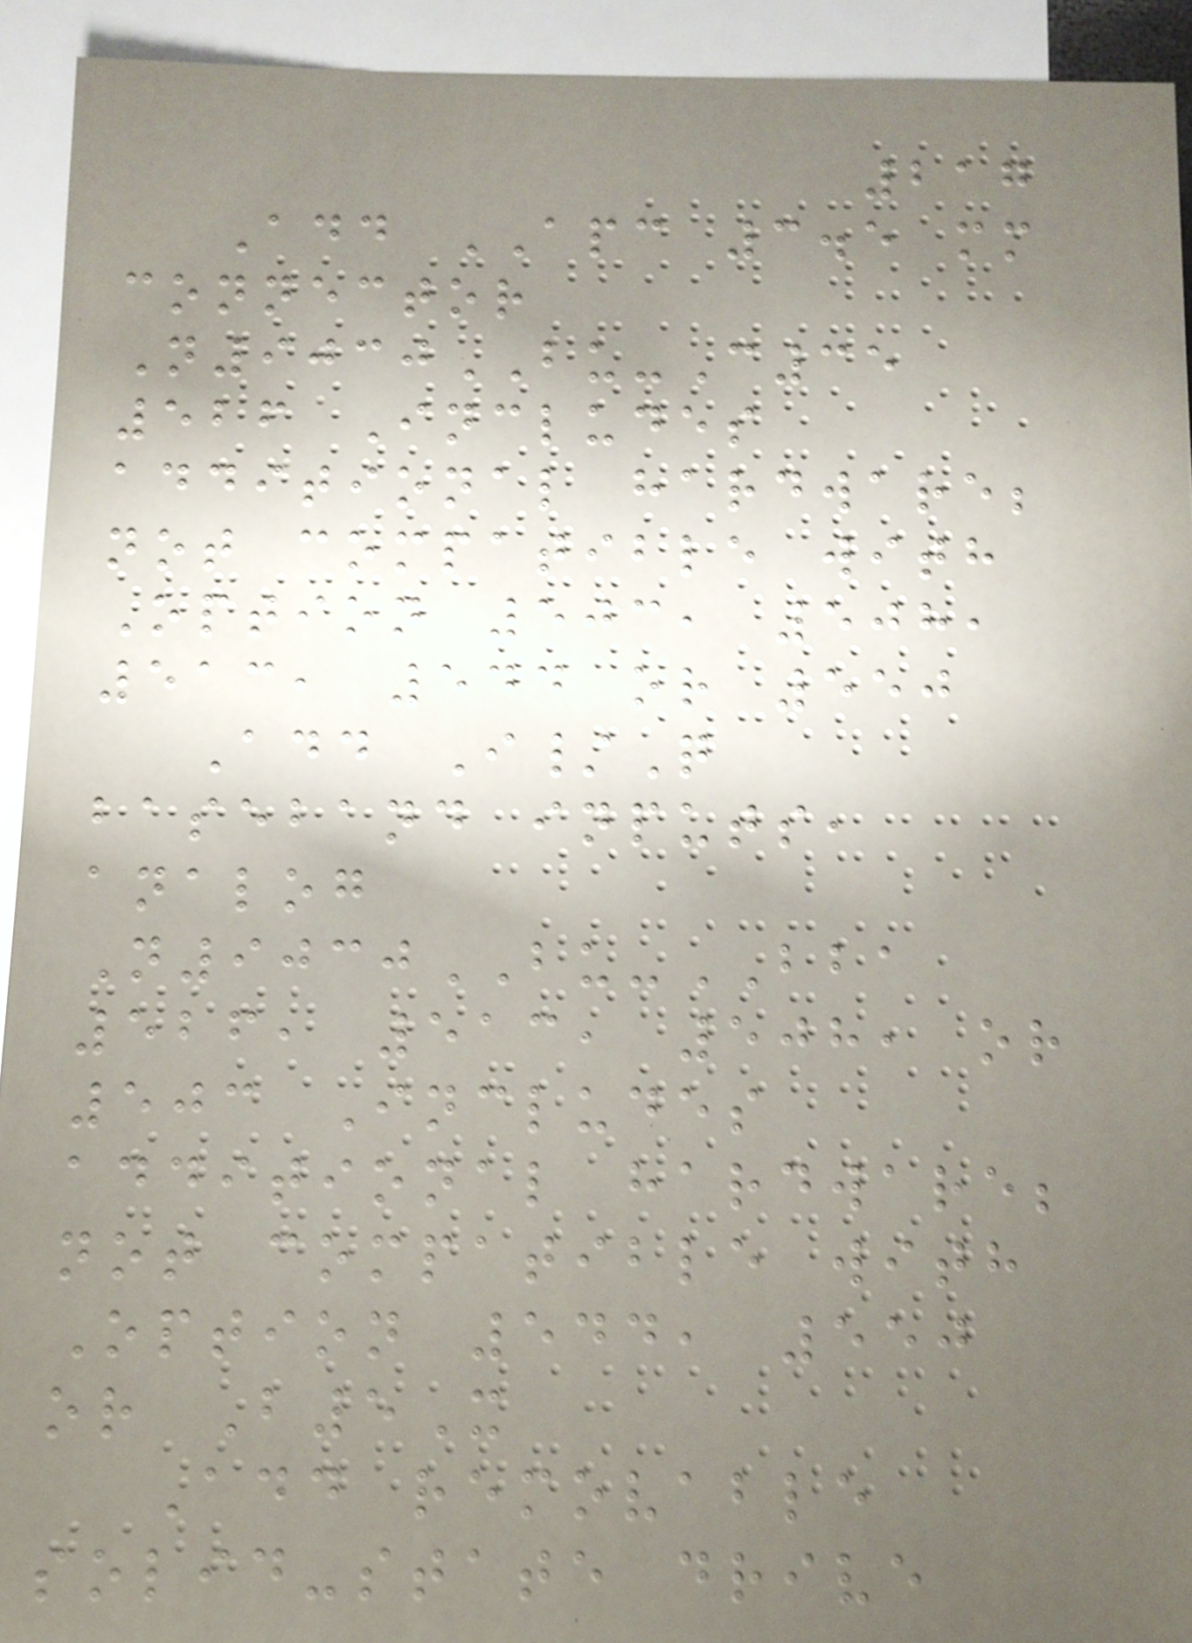217
Add APC 3.5 mm
connector
N9030BU-C35
526 Includes
additional hardware;
not compatible with
Option 503, 508,
513, 544 or 550
Add I/Q
baseband inputs,
analog
N9030BU-BBA
526, 513, 508, or
503 Includes
additional hardware;
not compatible with
Option 544, 550
or B5X
Add removable
solid-state drive
